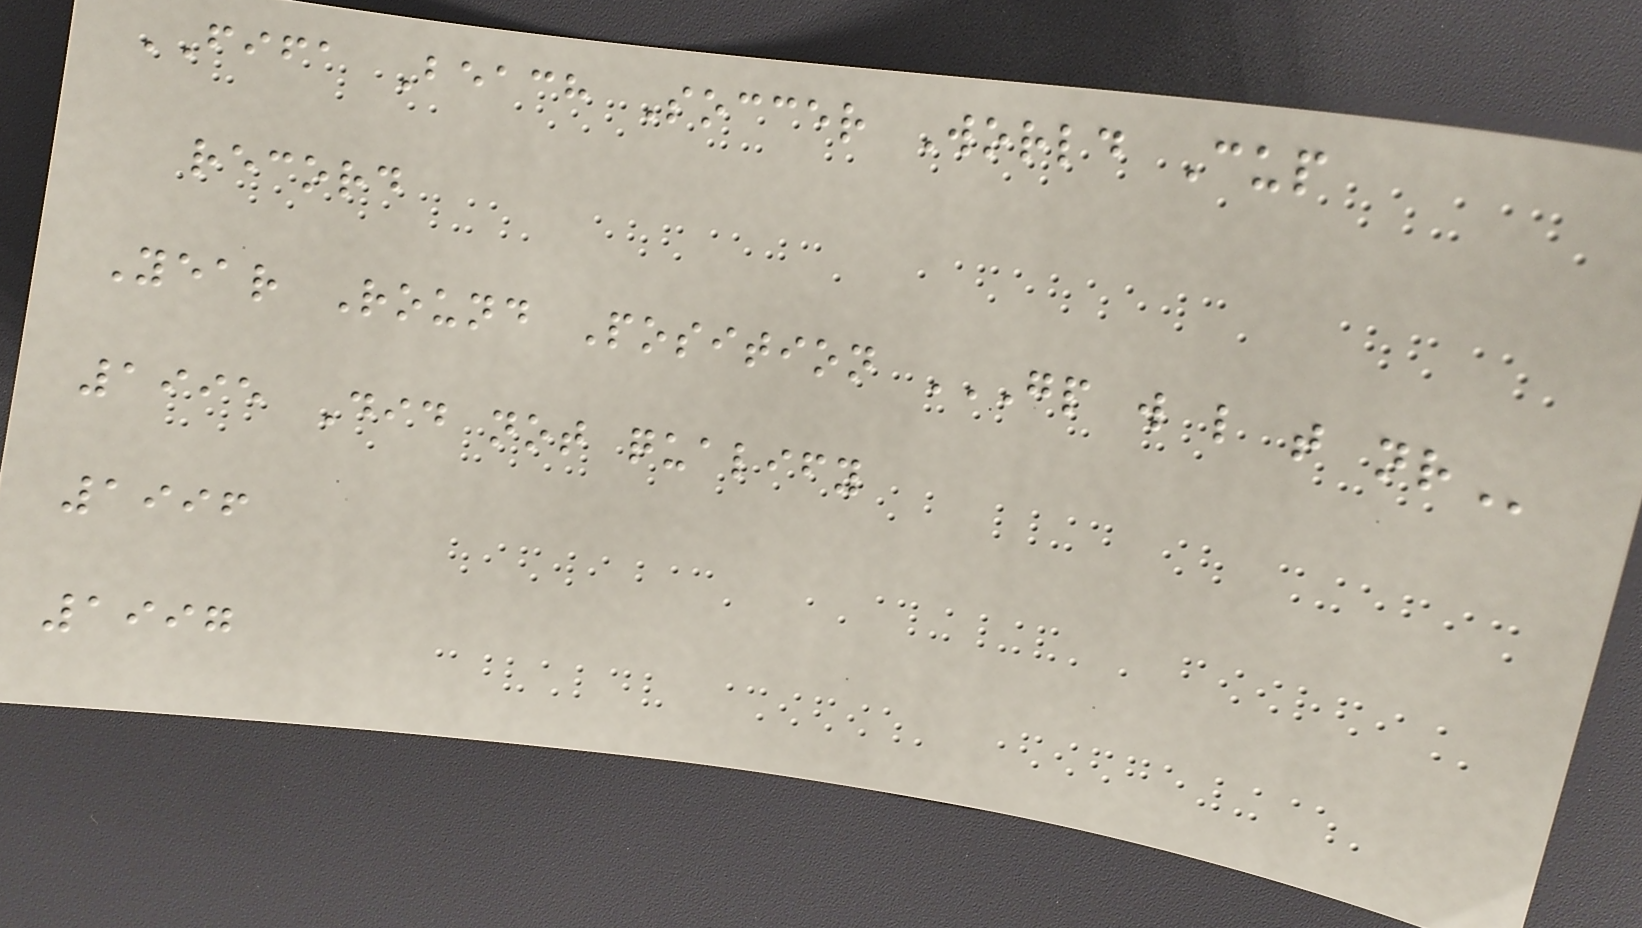FIFA Beach Soccer World Cup
record
Year Round Position GP W L T NR
1995 Did not qualify
1996
1997
